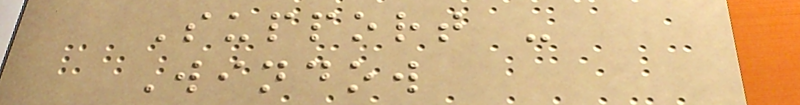Support -
Window
